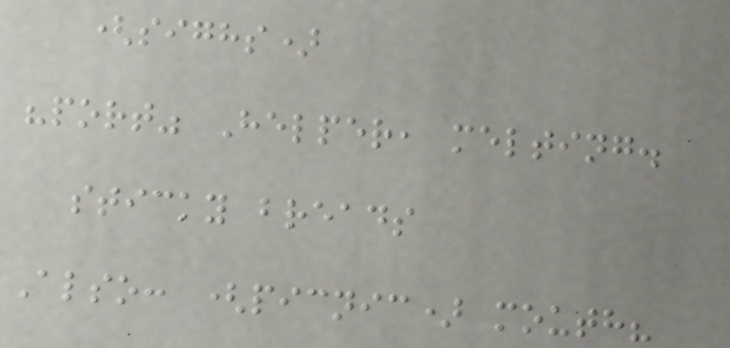(sighs)
"port" Helper, melting.
sticky breads
Also: (picnic) mouth?
